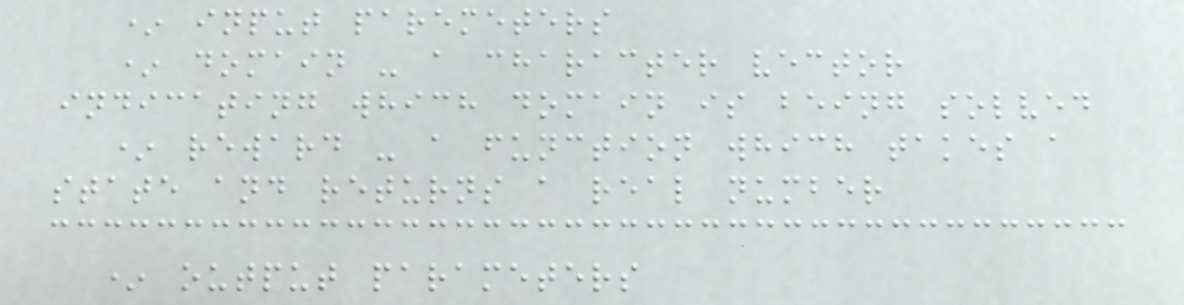* input paremeters
* domain - a character vector
indicating which domain is being solved
* reward - a function which takes a
state and returns a real number
* output parameters
